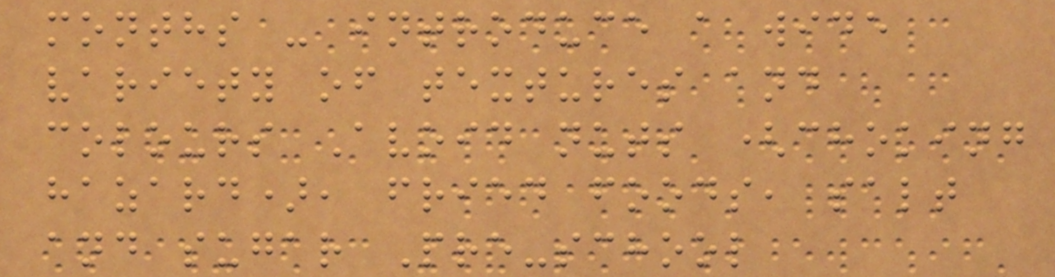months - introduce a wide
variety of textures and
colours Avoid nuts (choking
hazard), fried foods, salt
and sugar Pre-school
